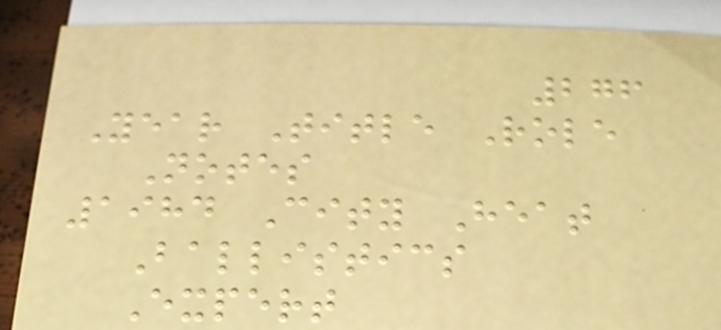276
Year Title Role
Notes
1984 City Heat
Ballistics
Expert
